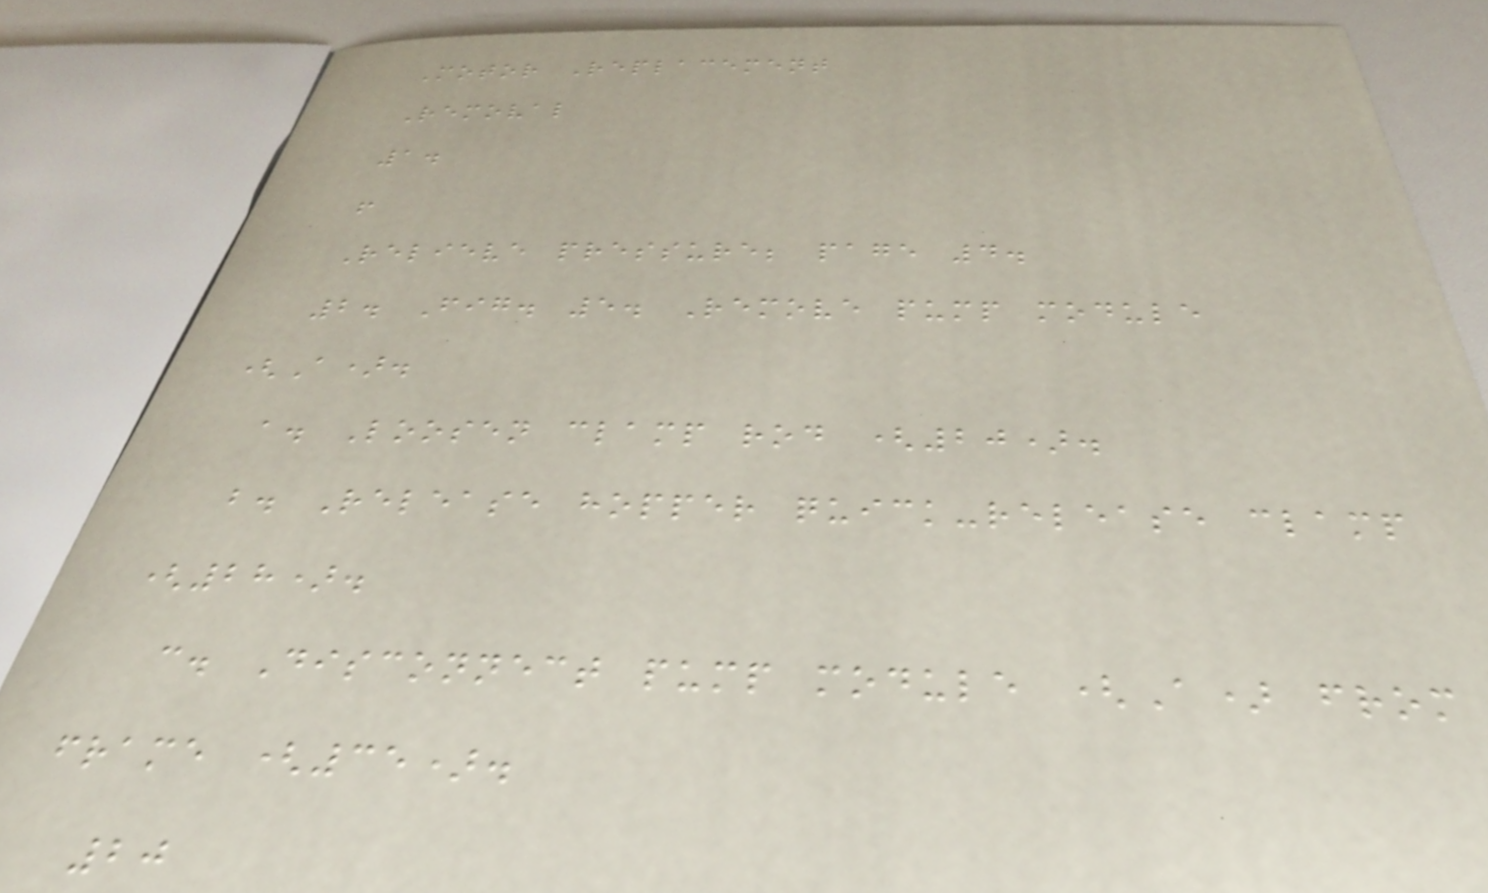Motor Replacement
Removal
1.
!
Relieve pressure; page 4.
2. Fig. 5. Remove pump module
(A).
a. Loosen clamp rod (20).
b. Release hopper quick-release clamp
(28).
c. Disconnect pump module (A) from
frame (35).
20
